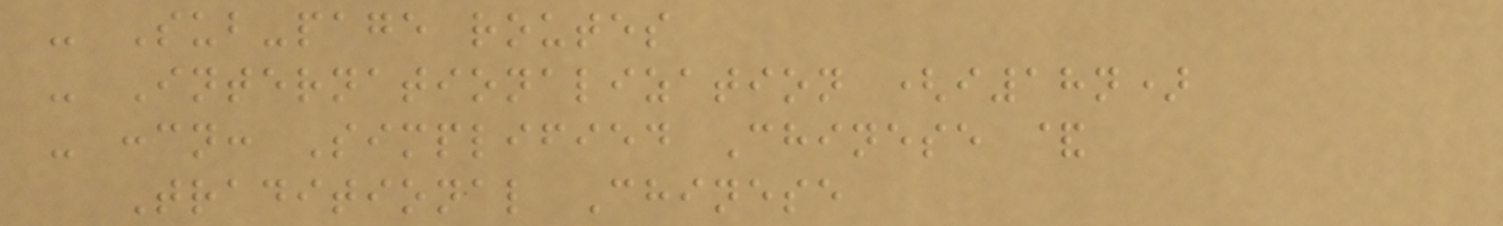- Sub-page routes
- Internationalization (i18n)
- :cn: Simplified Chinese &
Traditional Chinese
